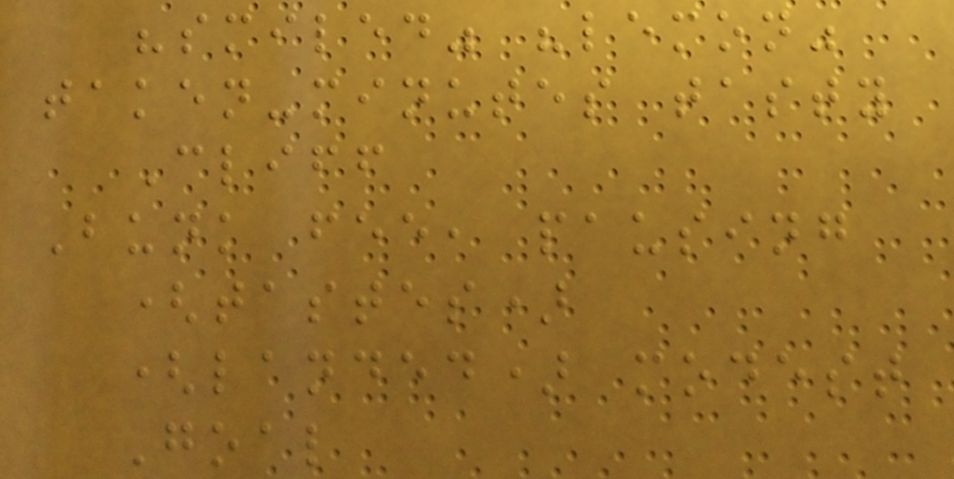"smiled" "lemon"
taken-minutes tasty
Cliff
Bunk fee, pausing
(tastes)
(landed) modest
Goal
